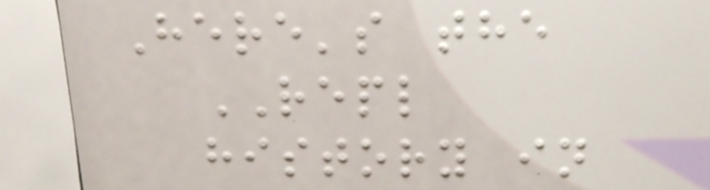Here's the
REPL
history in
